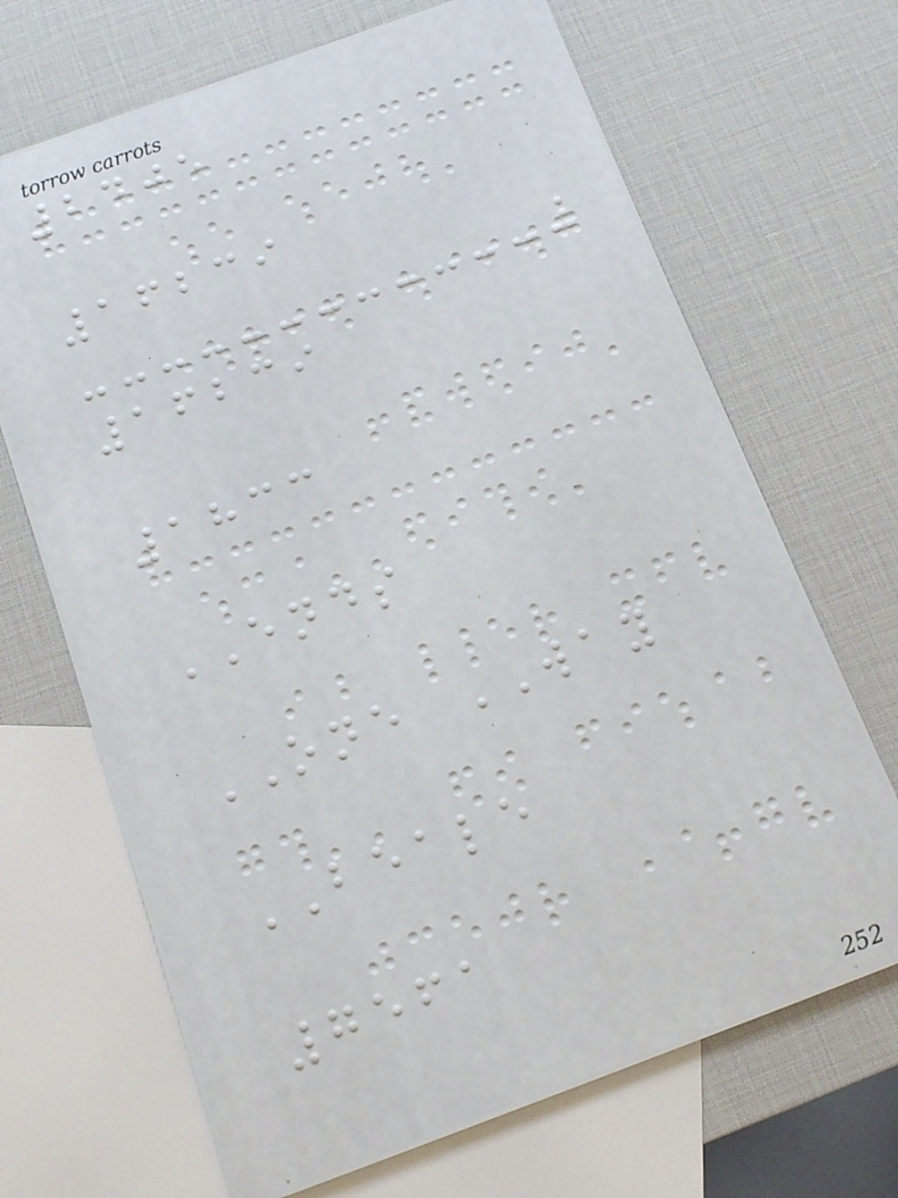2405
16239
16239
1833
ENDS
ONE WAY
BEALE
7561
